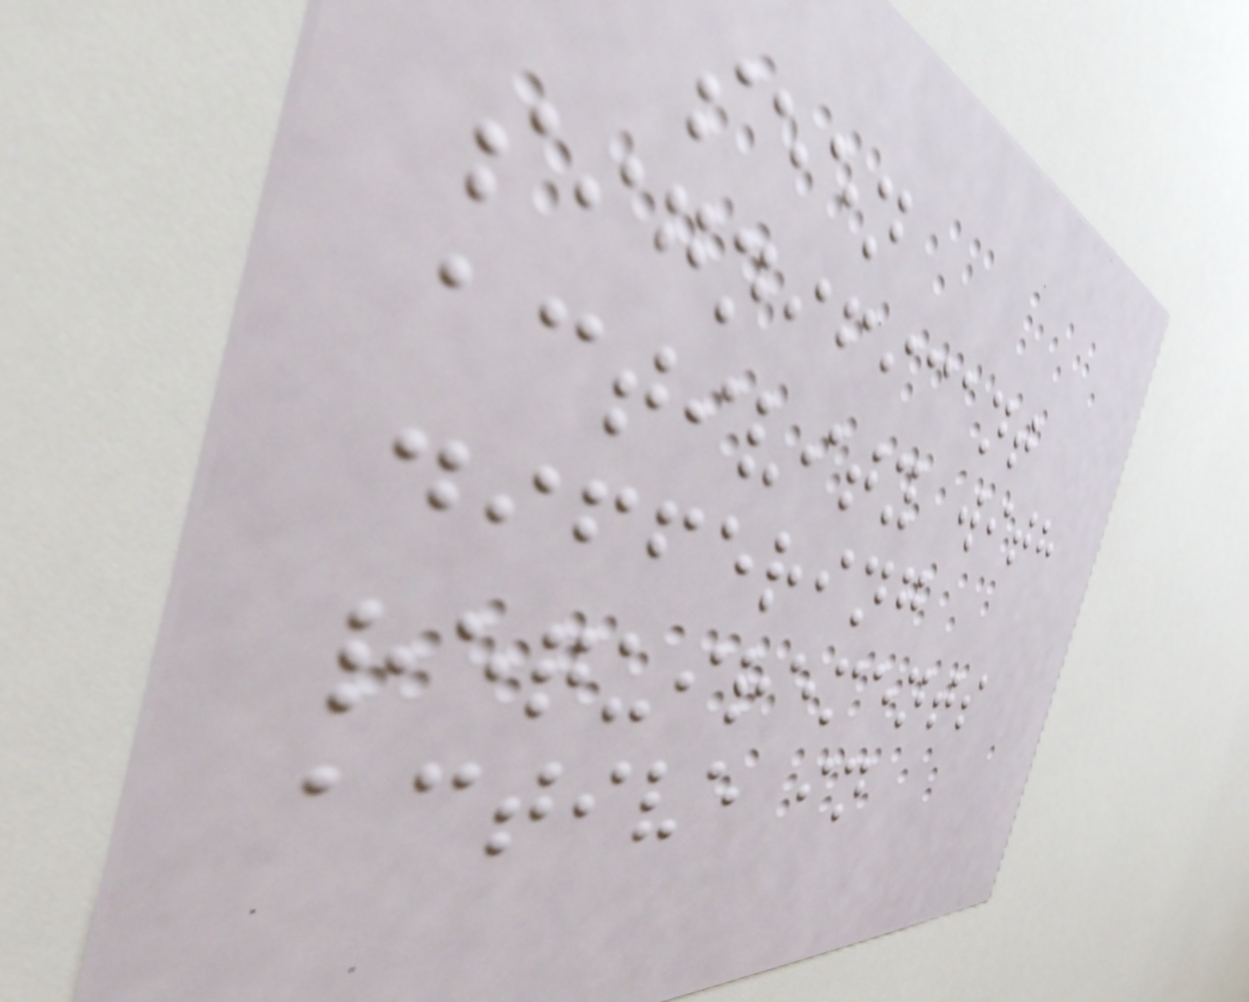seen
significant
activity with
differing
requirements
active in
